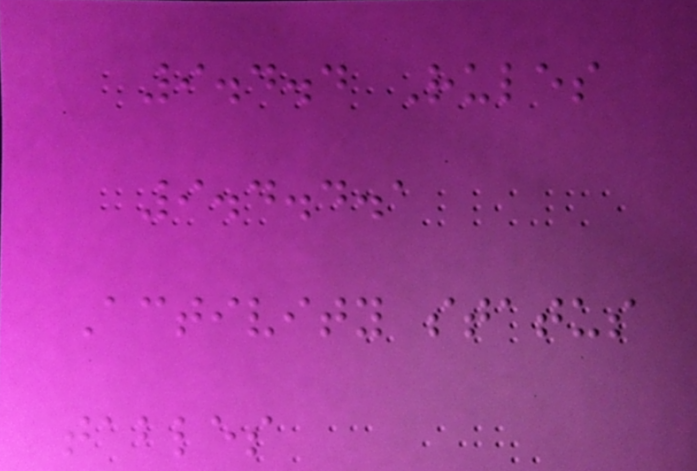9.4.4 Rules
9.4.4.1
Activity status
tables
